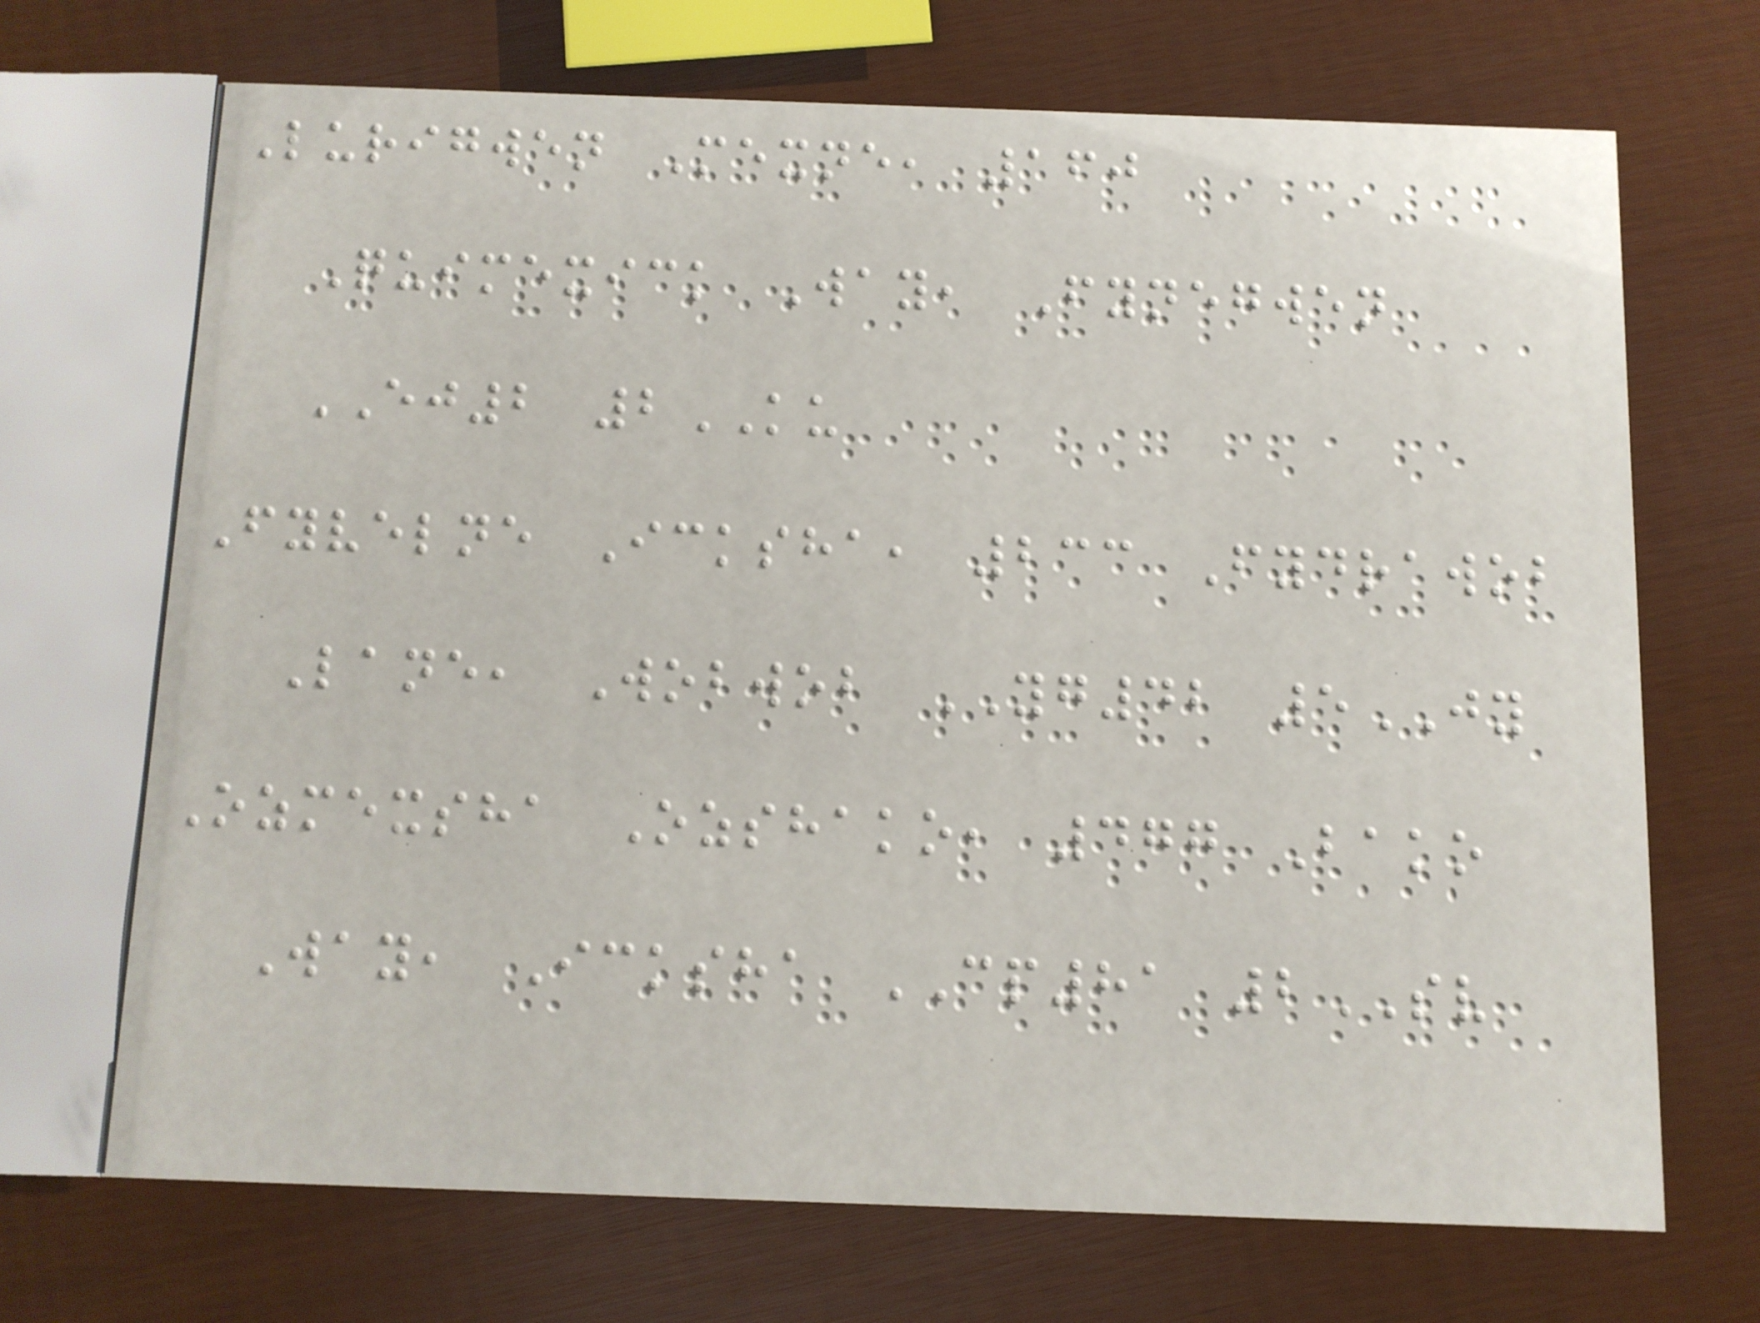Lurigwen Mexne, 160
Quimexick Way, Fynegwen
EJ2 2KU
Fyvelne Icksha, 233 Fydrawob
Lane, Wobwob YG42 5JY
Ozmexsha Ozshako, 477 Bako
Way, Icksha CP81 2SV
